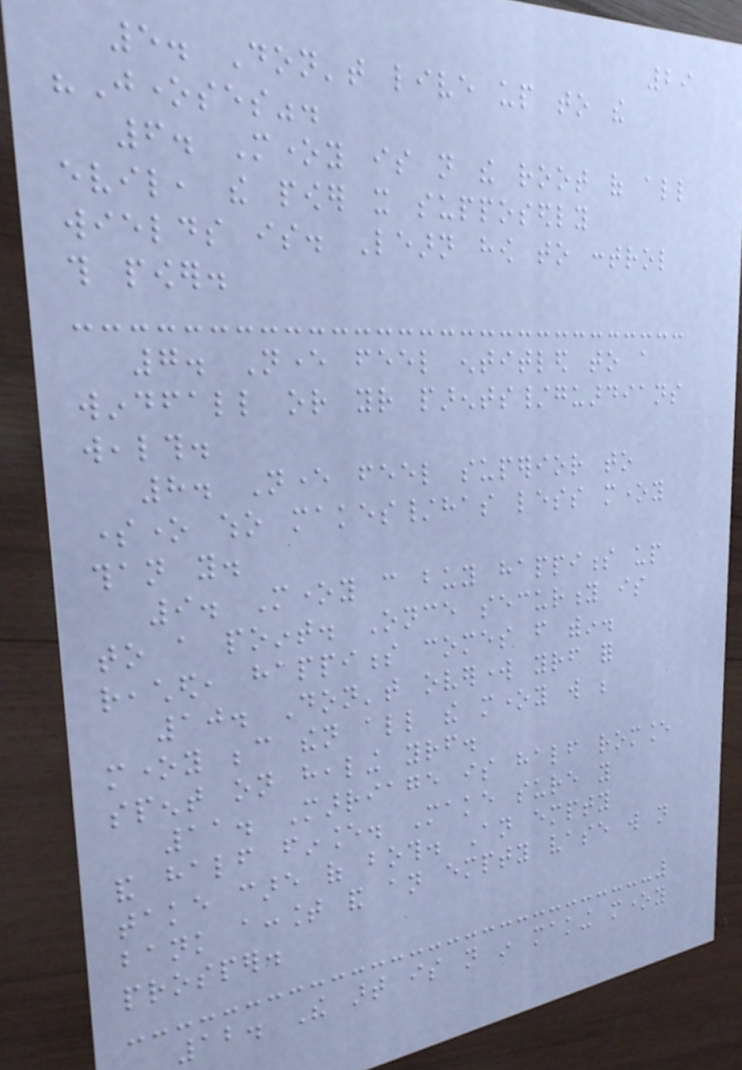29
5. Don't live up to the
"Joneses".
6. Money is not the root of all
evil, the power it supposedly
wields is. Learn how to control
this power.
7. Never feel entitled to a
windfall or your parents/guardians
wealth.
8. Never feel superior to
someone who makes/has less money
than you.
9. Money can buy happiness up
to a point. Once security is
reached, happiness comes from within.
10. Don't overwork yourself for
money because then all the money will be
spent on healing yourself.
11. Marriage is half romance
and half finance. Make sure you
take care of both. An empty
bank account and an empty vase will not
prosper.
12. The art is not in making money
